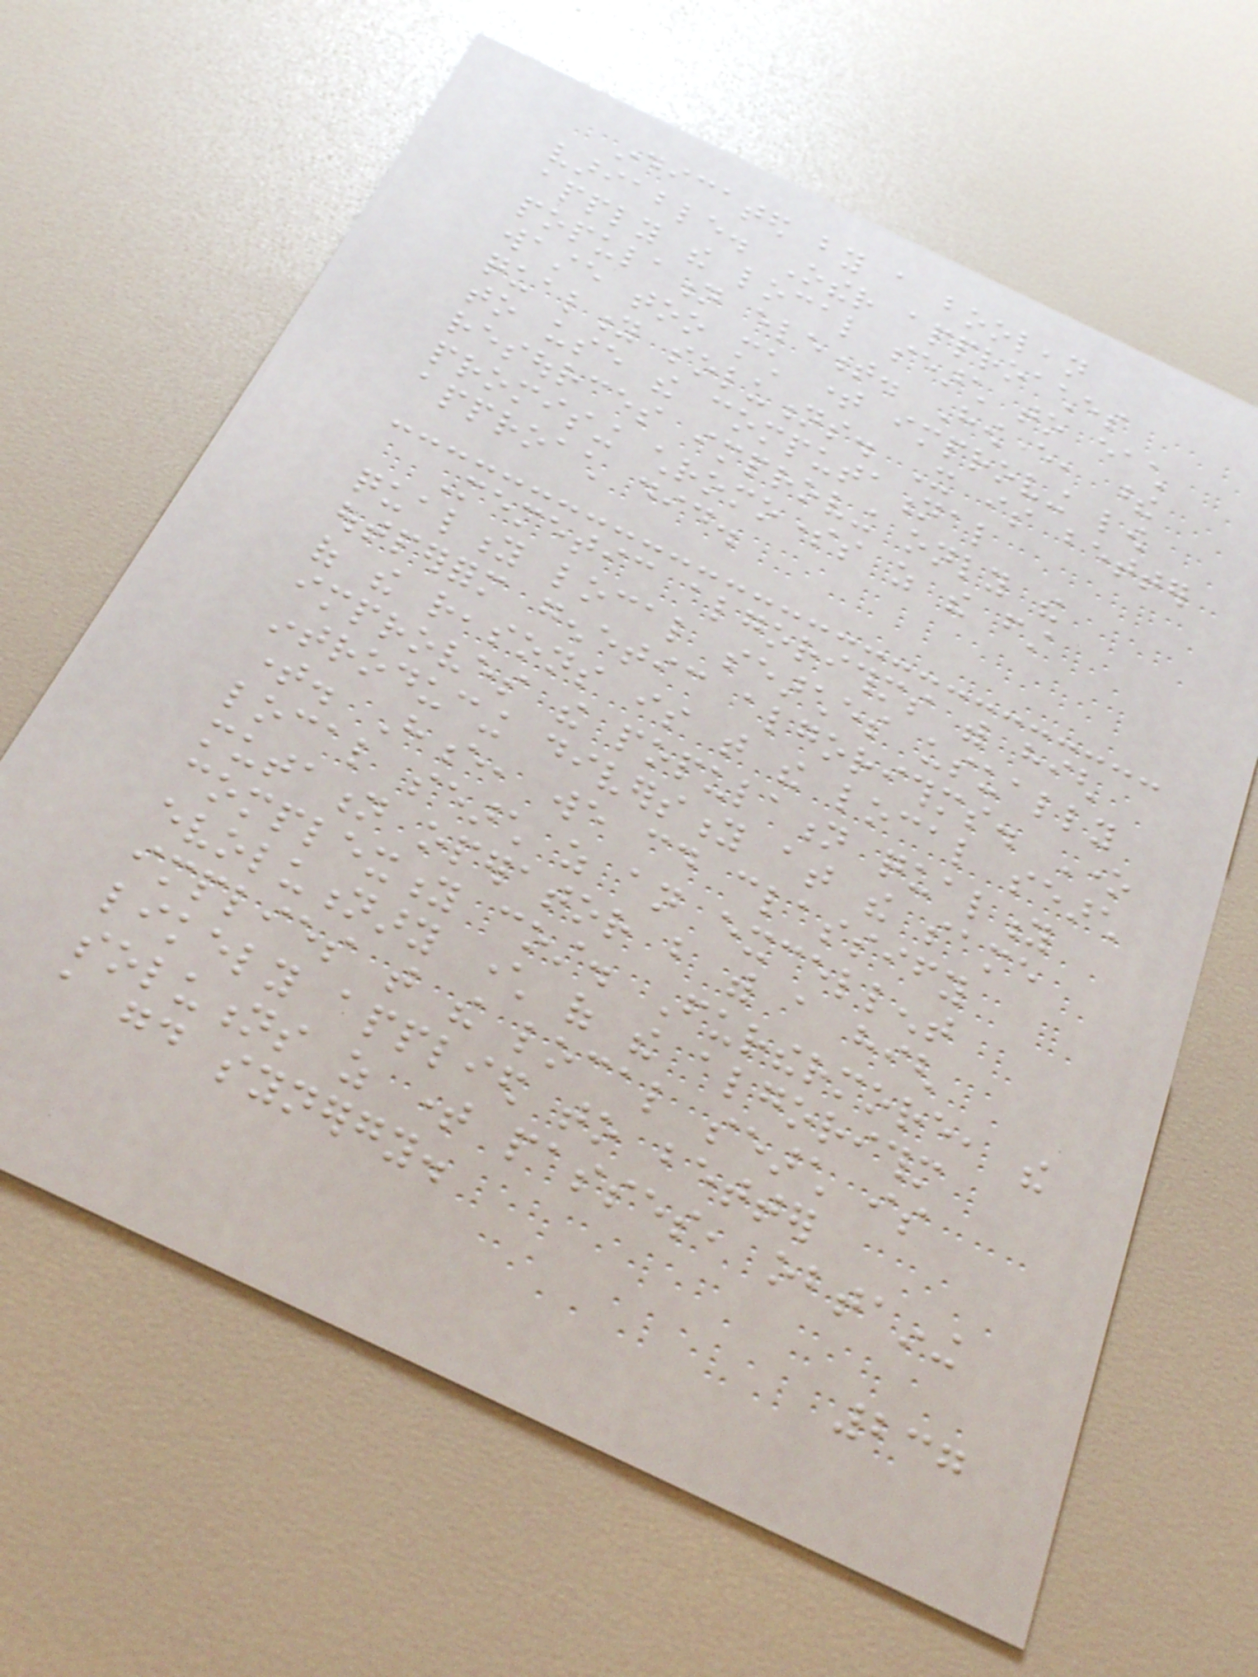indicated by a boolean
variable. Other approaches
apply the local search to each
population element. However, these
waste too much time improving low
quality solutions. It is better
to use the computational
resources improving only the
promising chromosomes as the first
approach did.
Memetic algorithms with high
quality local searches usually
outperform genetic algorithms. One
of the reasons is that the local search
improves the population quality
introducing diversity at the same
time. Hence, we could classify
local search as an excellent
mutation operator but with a high
complexity cost. Furthermore, the
evolutionary character of the algorithm
implies that the local search is
likely applied to better
solutions as time passes, obtaining
a good synergy.
237
